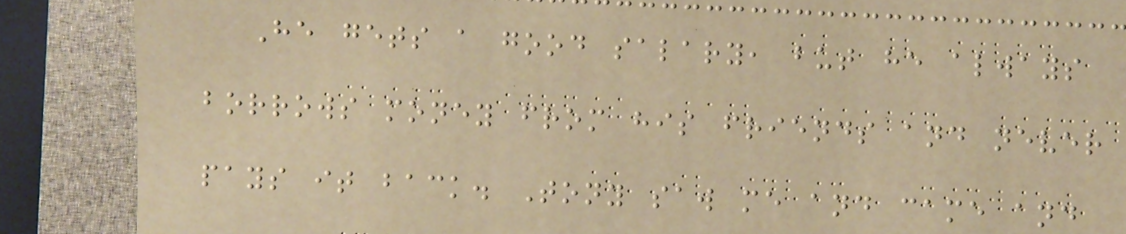He gets a good salary, but he always
borrows money from his friends and never
pays it back. Tony saw me and came and
